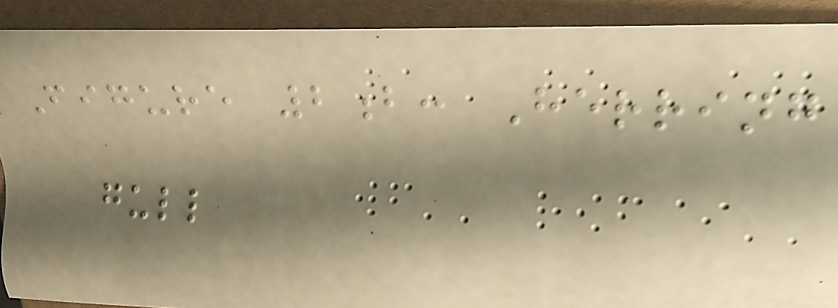Figure 2b: Herring
gull
